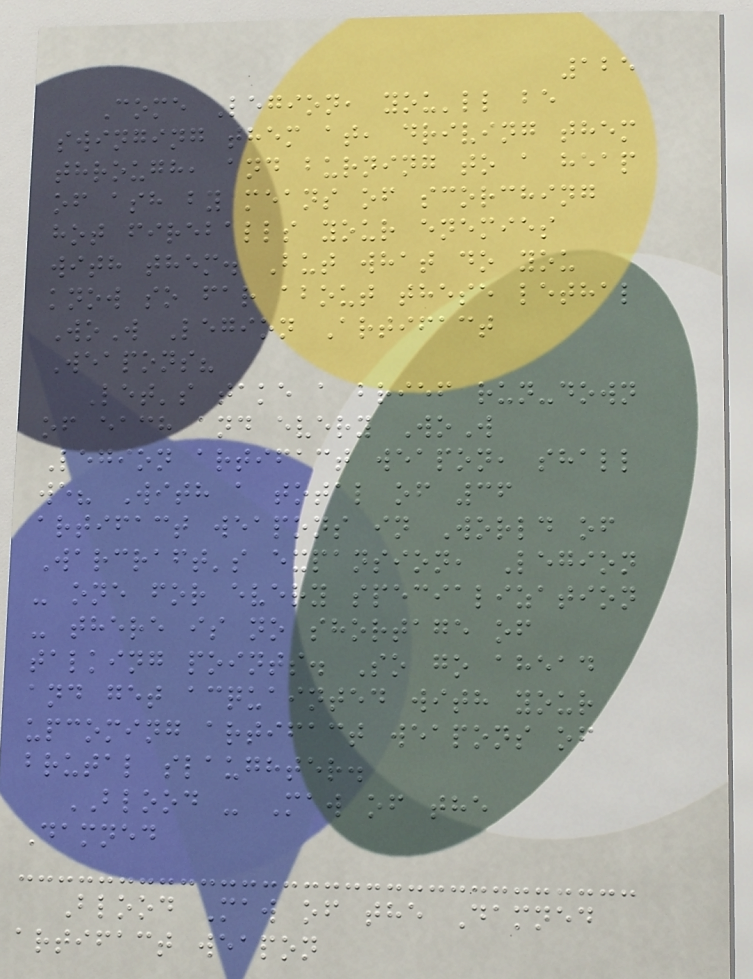125
Come Legion, you'll be
swinging them at, driving them
through, and burning to a heap
of ash by means of scorching
hot fireballs your enemies
with them. But what do you
know so far about these lethal
WoW Legion Artifact
Weapons?
Let's take a brief run-down
of each and every WoW
Legion artifact weapon, shall
we? With a total of 36
artifact weapons in World of
Warcraft's expansion, Legion
- one for every specialization
- there is no shortage of
talking points. So go ahead
and get acquainted with your
upcoming artifact weapons of
brutal slaughter.
BLOOD - Maw of the
Damned
Blood Maw of the Damned
artifact weapon
